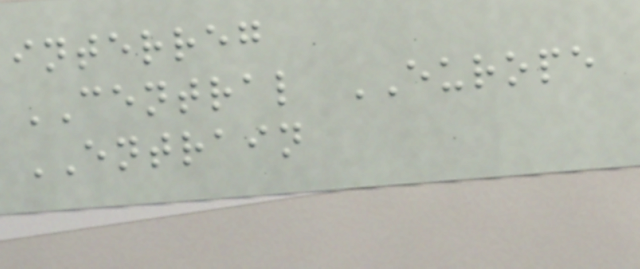interreg
CENTRAL EUROPE
ENTRAIN
